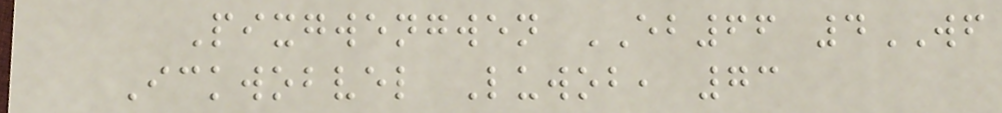Pixgwengwen EB66 4WF
Ickwobvel Luwob, 73
